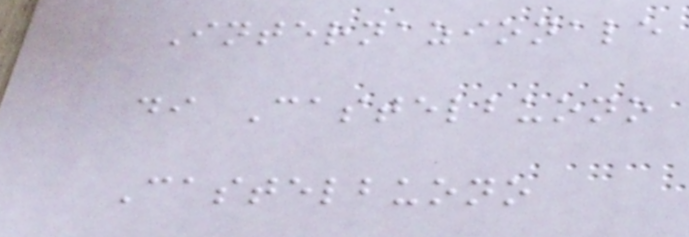Internazionale
di Castelbuono
Castelbuono
